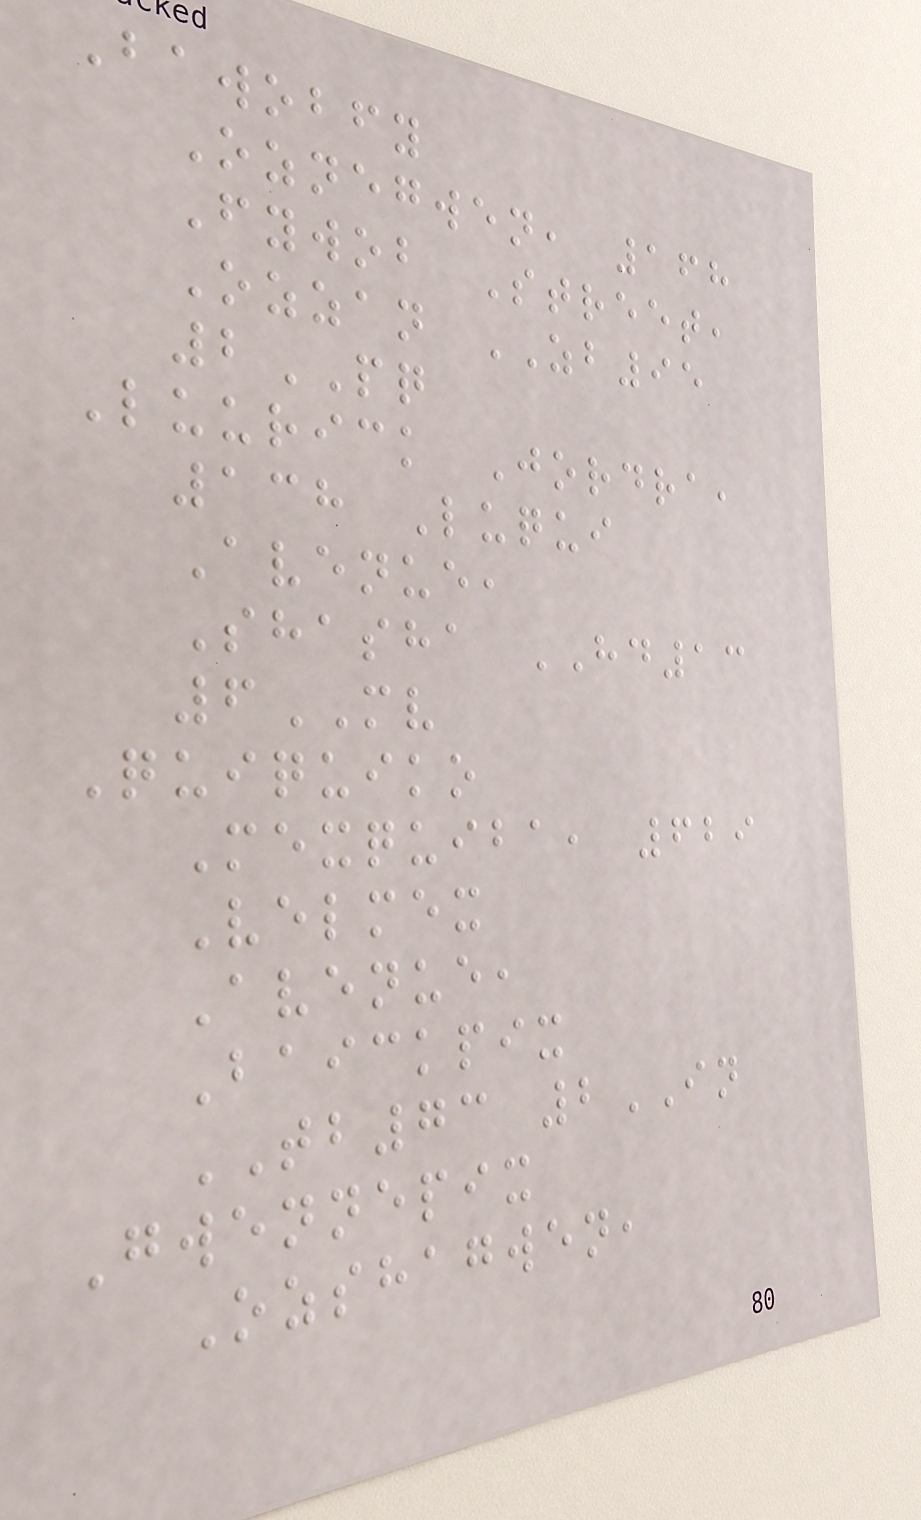Bawobfy
Oznegwen, 168
Fywob Street,
Ozzan ZB95
2PQ
Luurick Jordra,
138 Luqui
Avenue,
Shasha HD13
6MV
Quiquiko
Mexquiba, 629
Velmex
Avenue,
Baickpix
TB73 2IN
Gwennepix
Ozshagwen,
